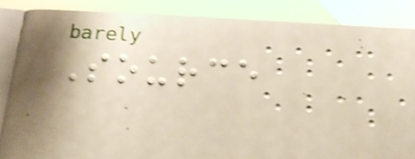Source
